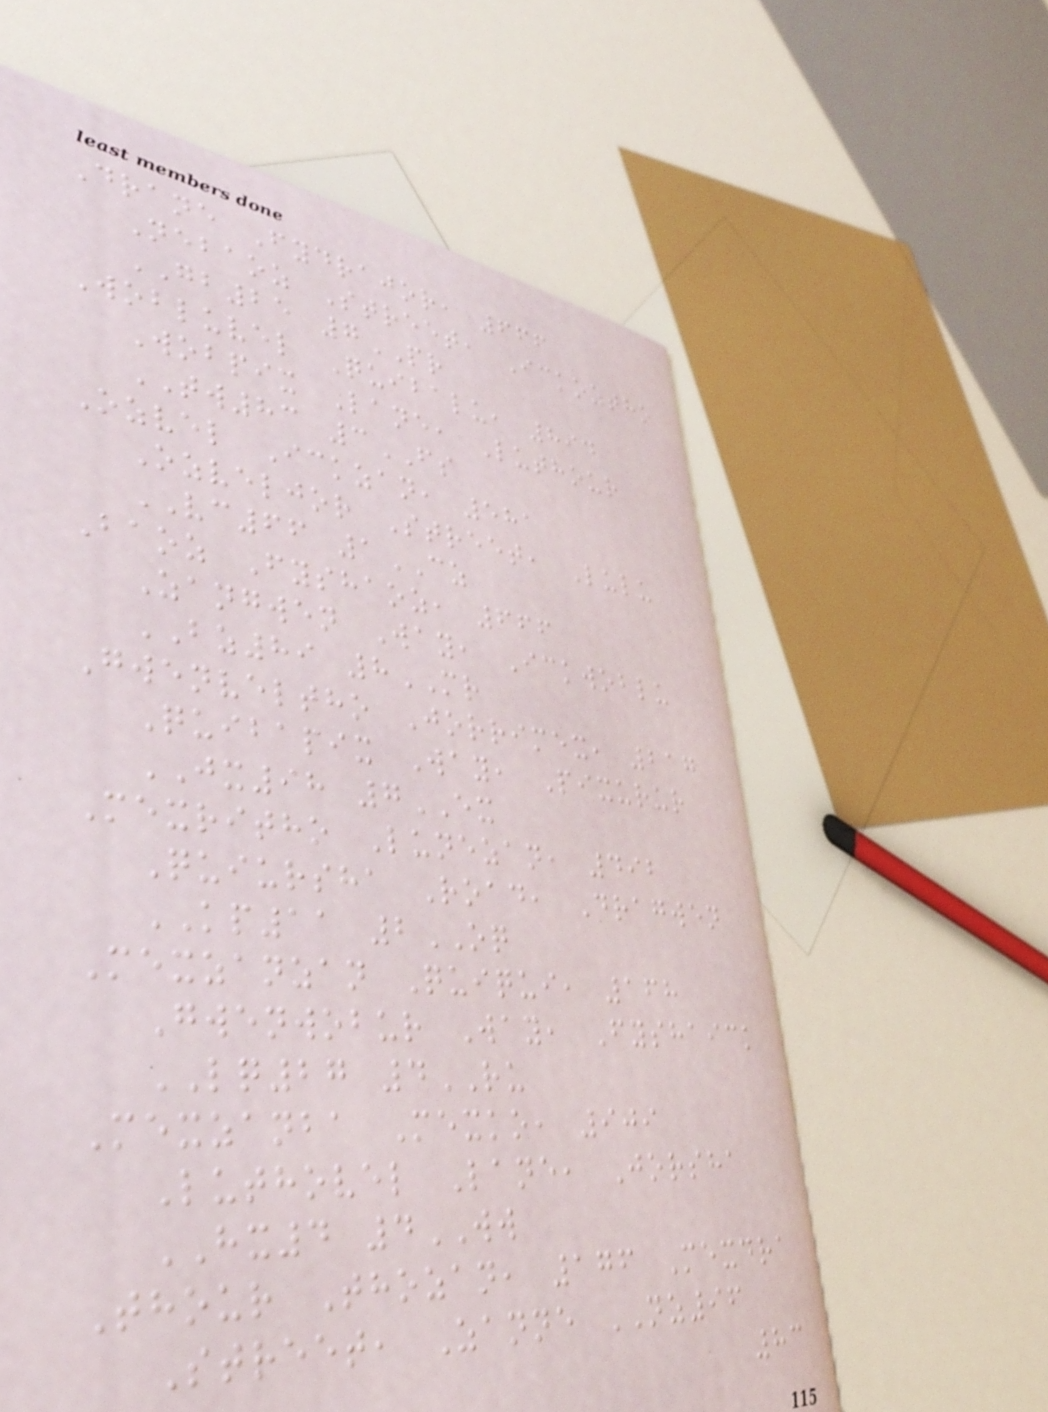Drane Fydrajor, 666
Nebaoz Street, Ickoztho
GB25 7PR
Wobluvel Quibalu, 894
Wobpix Lane, Luthour
TW83 3FS
Ozvel Ickzan, 581
Ozveljor Street, Lulu
VC66 1CZ
Baoz Fyshaoz, 666
Zangwen Way, Ickwoblu
BZ89 8MR
Gwenveltho Jorrimex, 217
Quibapix Way, Pixurur
JX98 7EX
Mexritho Lunezan, 492
Quiursha Road, Dragwen
KP11 2OQ
Mexzanzan Quiqui, 168
Gwenwobur Way, Fyshaick
LQ27 4RU
Mexzanba Mexko, 909
Luthovel Lane, Jorsha
HX4 4WW
Thour Thozan, 176 Mexdra
Street, Zanne NZ96
83
